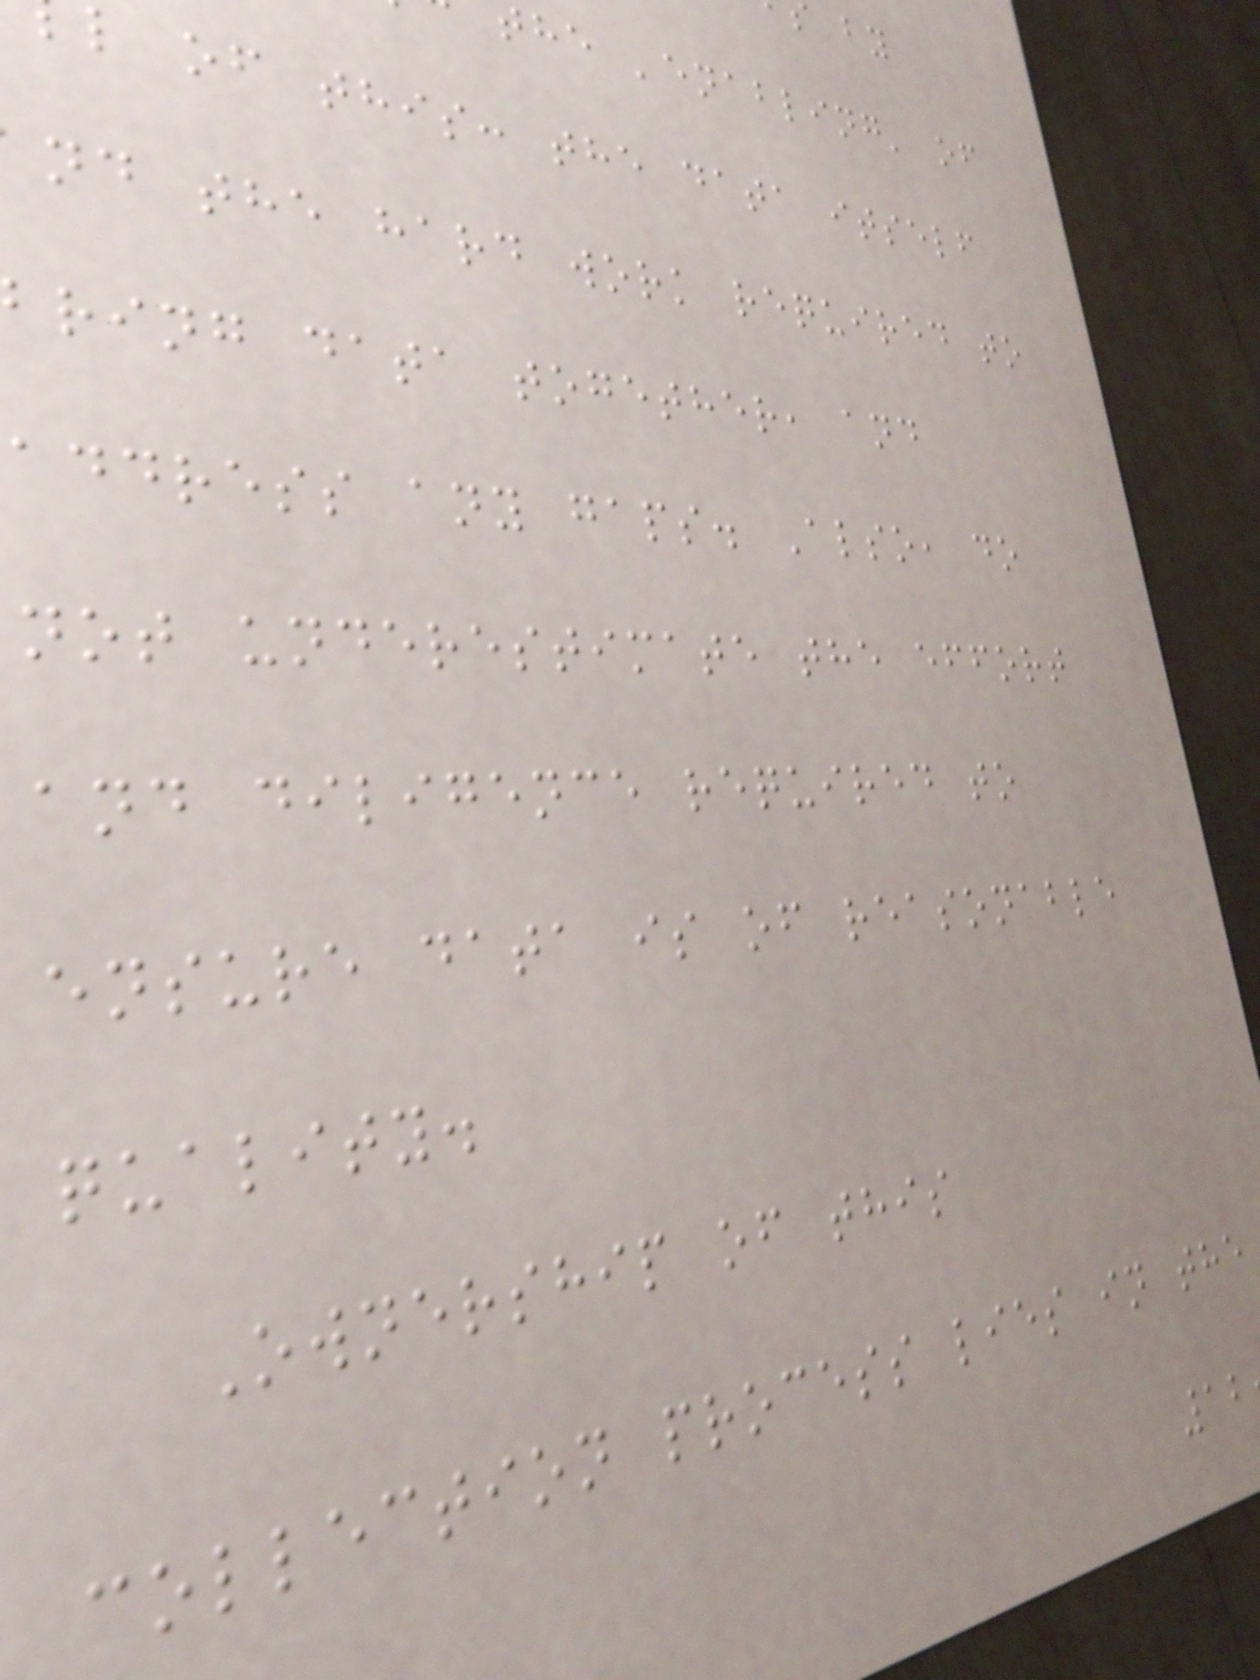the 'enabling' of
l of this: the data itself
nd the hard work required to
ring data together, and
address any gaps. Also, do
not underestimate the effort
and diligence required to
ensure data is of reasonable
quality.
Ownership of this
collection process lies in the
